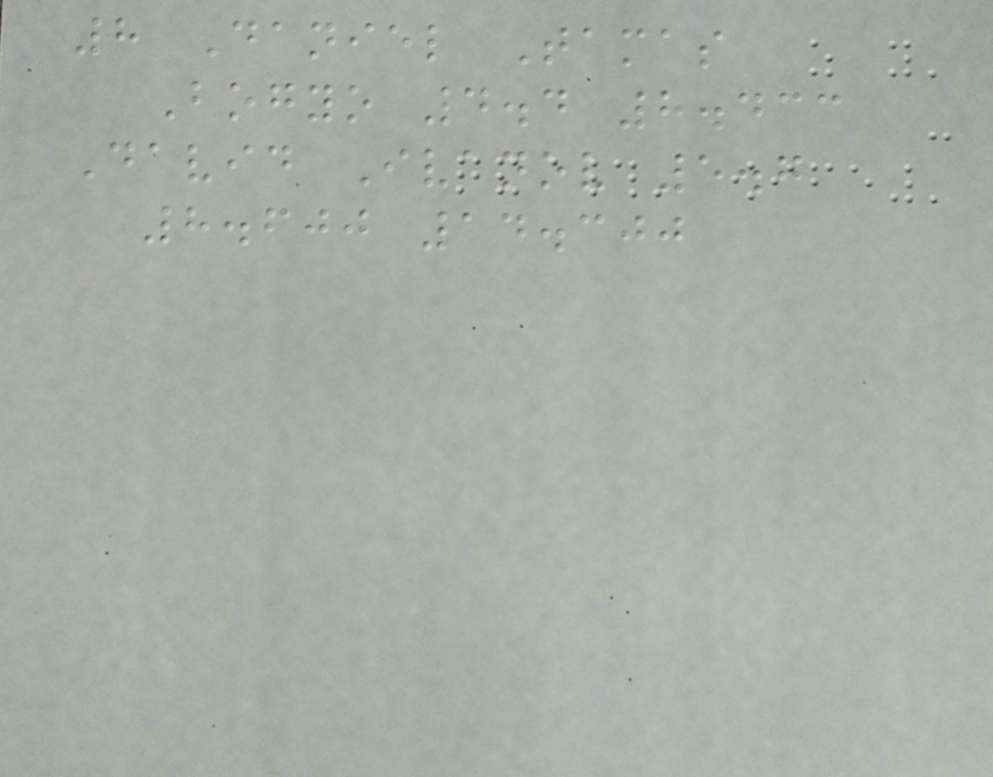8 Daniel Tamas
Bogyo 4.4 8.433
David Ivanov 5.7
8.600 14.300
